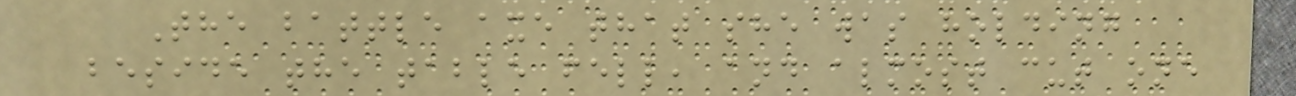The battle axe that she was holding
beside the table fell, and almost cut one
